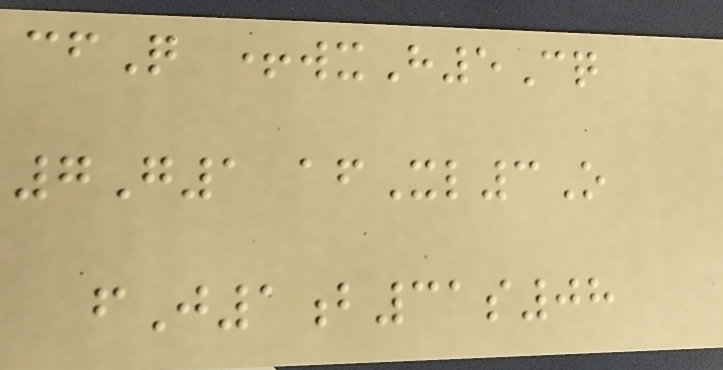cfQ +wxH5Cq
7G1 afXl3O
fJ1b31s08
